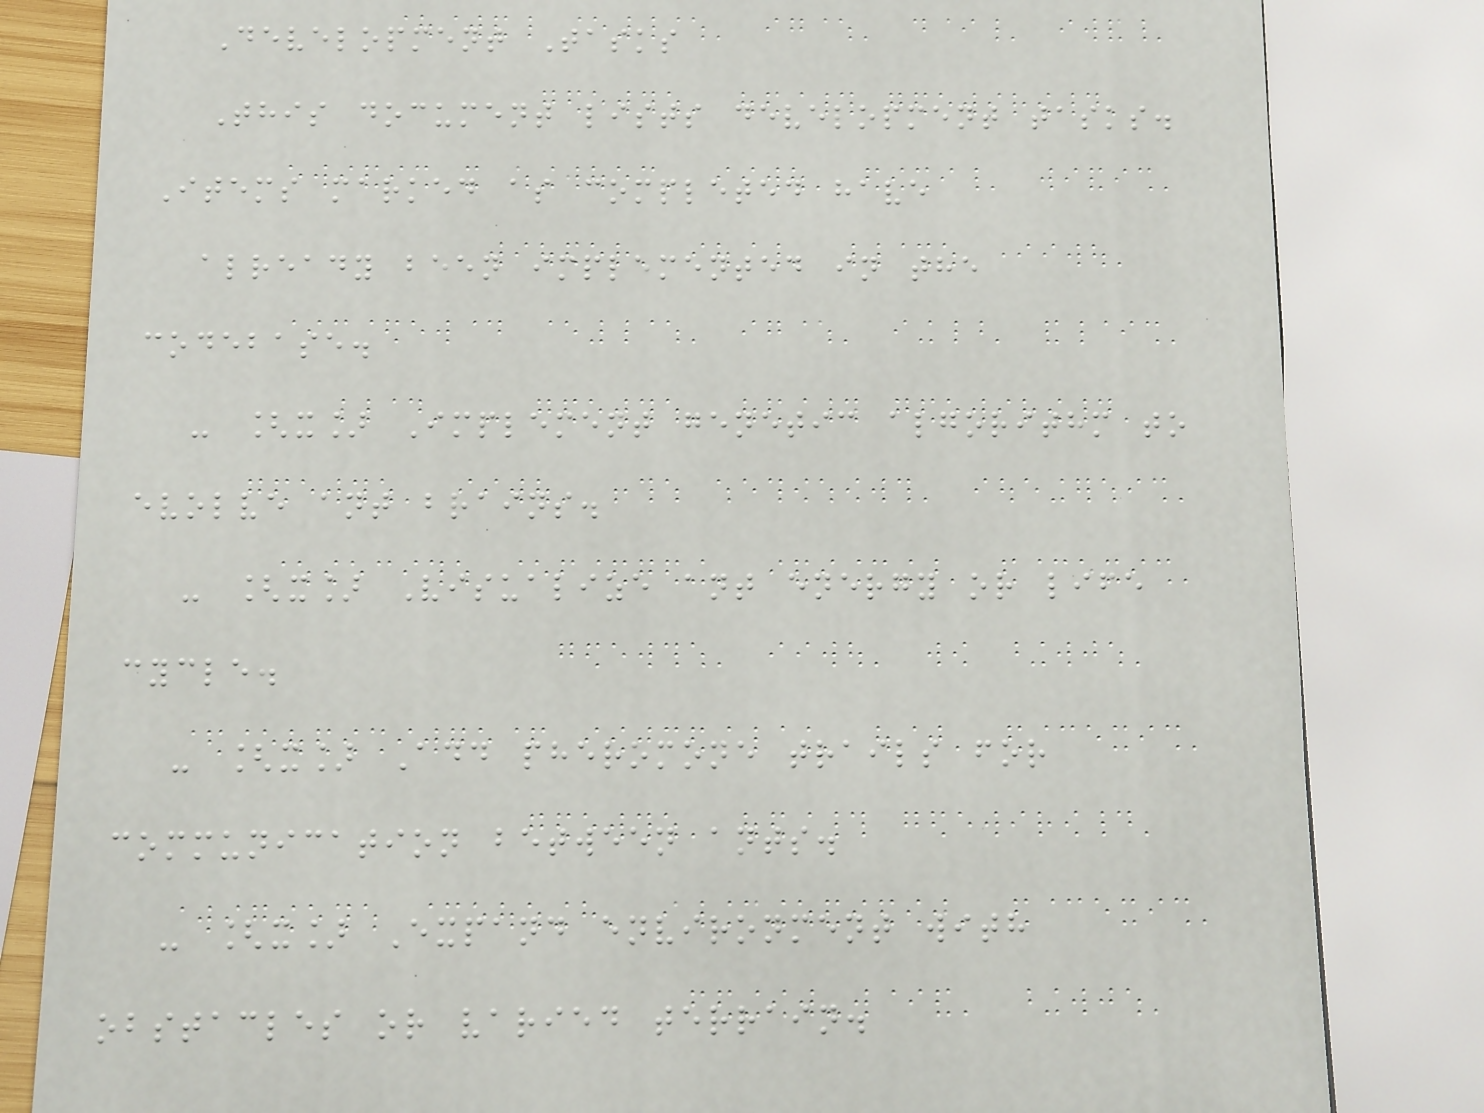Development Tasks
This document lists development tasks.
Items marked as completed have
already been implemented in the
codebase.
- [x] Implement genetic algorithm to
evolve ant brains.
- [x] Visualize ant energy or life
cycle.
- [x] Add pheromone trails for
communication between ants.
- [x] Expand environment with
obstacles or varied terrain.
